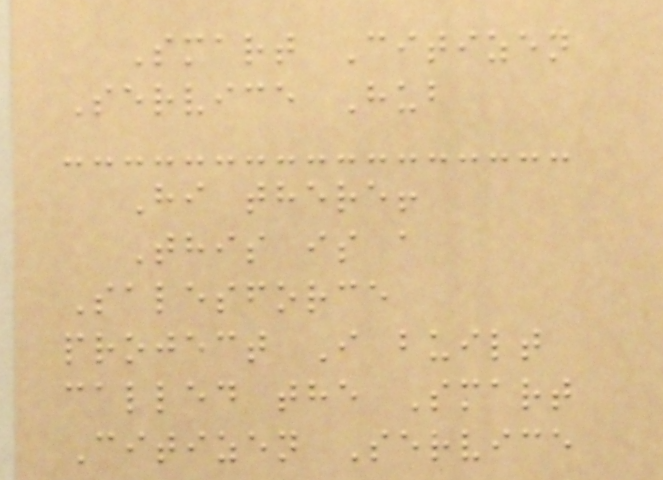Smart Citizen
Service Hub
Hi there!
This is a
Salesforce
project I built
called the Smart
Citizen Service
